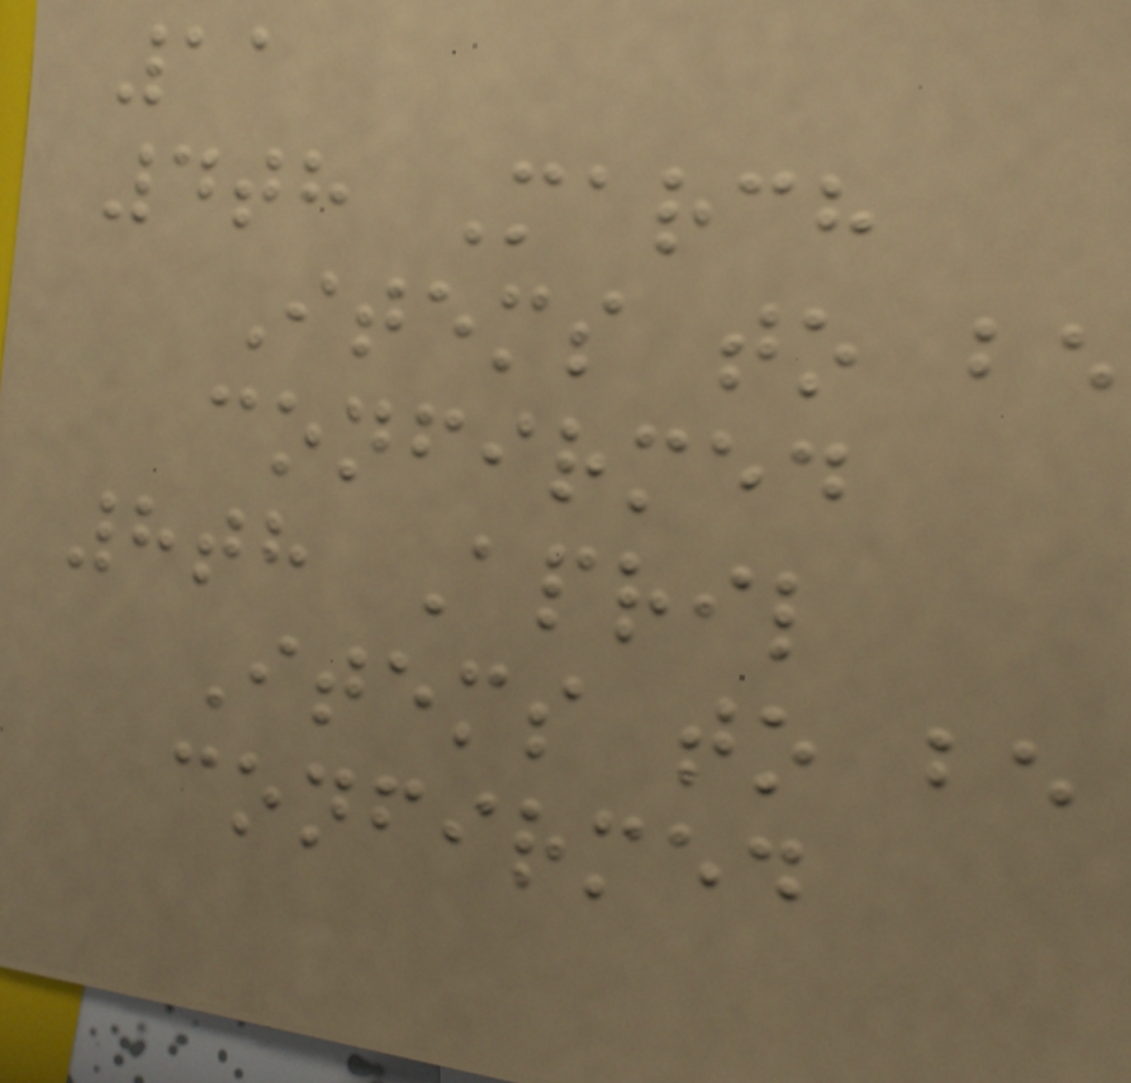11
4th March
Items to be
confirmed
8th April
Items to be
confirmed
